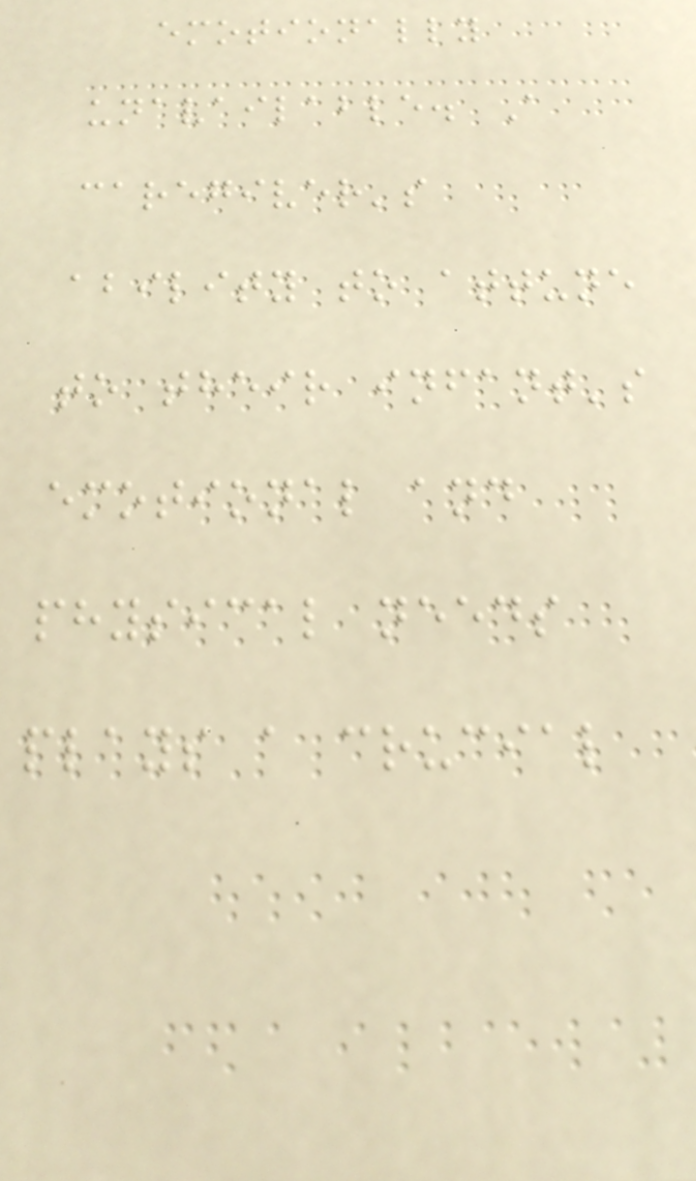emotionally
unavailable. A
caregiver's
ability to attune
to their infant's
emotional and
physical needs
plays a crucial
